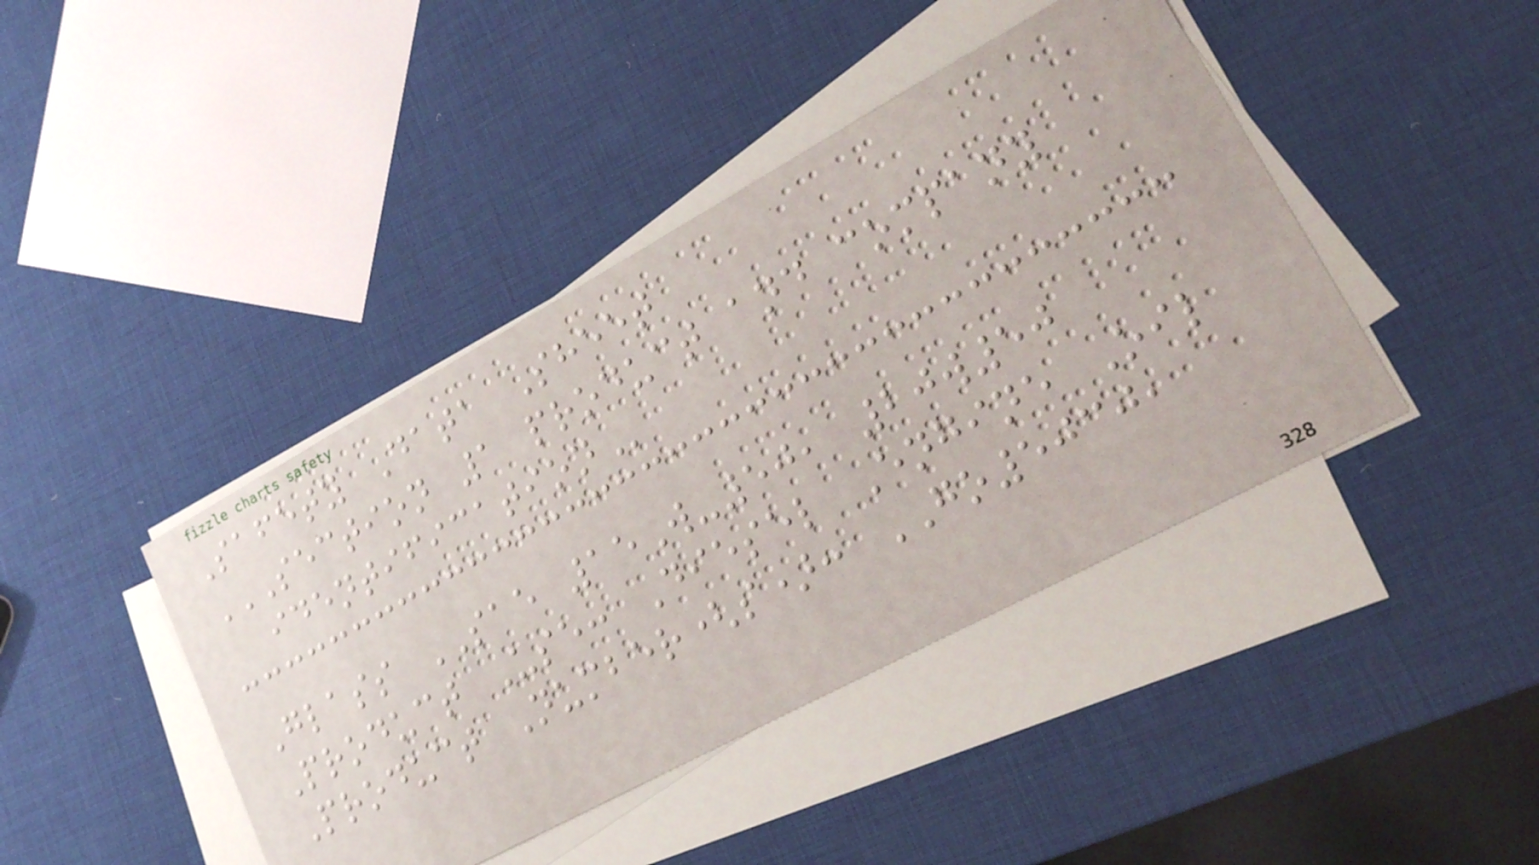Safety Data Sheet
SECTION 1 PRODUCT AND COMPANY
IDENTIFICATION
Glass SAE 15W-50, 20w50
Product Use: Diesel Engine Oil
Product Number(s): GO5030,
